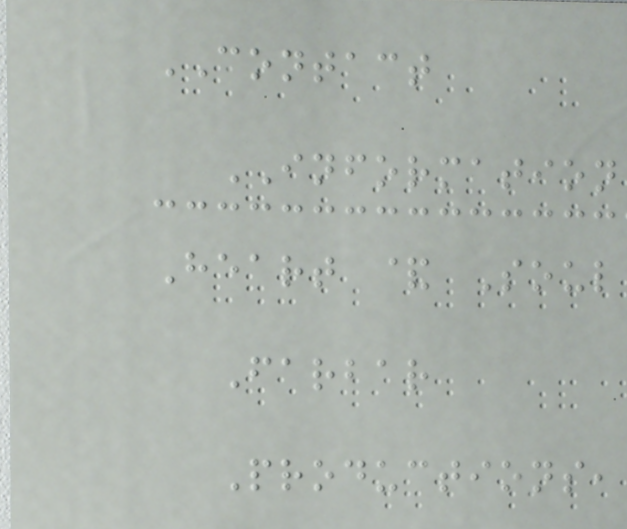CONTACT
INFORMATION
Heart & Soul
Farbar
Productions,
